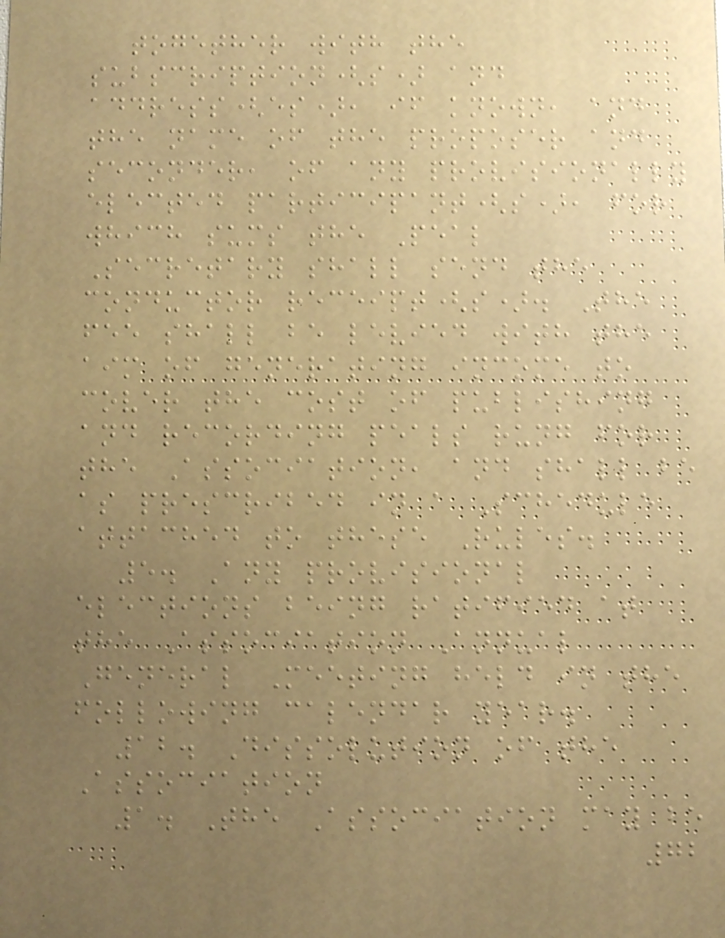together with the
subscription(s) and
address(es), if known, and
the name of the proposer and
seconder, of any provisionally
elected participant(s), for
which sums the Peal
Secretary shall send the
conductor receipt(s). The
fee shall be levied with the
aim of generating income to
cover the cost of publishing
and recording peals rung for
the Association, and shall be
as prescribed in a Schedule
attached to these Rules.
5. Any provisional
elections being ratified at
the Association Annual
General Meeting held in the
following calendar year.
12. Dissolution of the
Association
1. The Association may be
72
